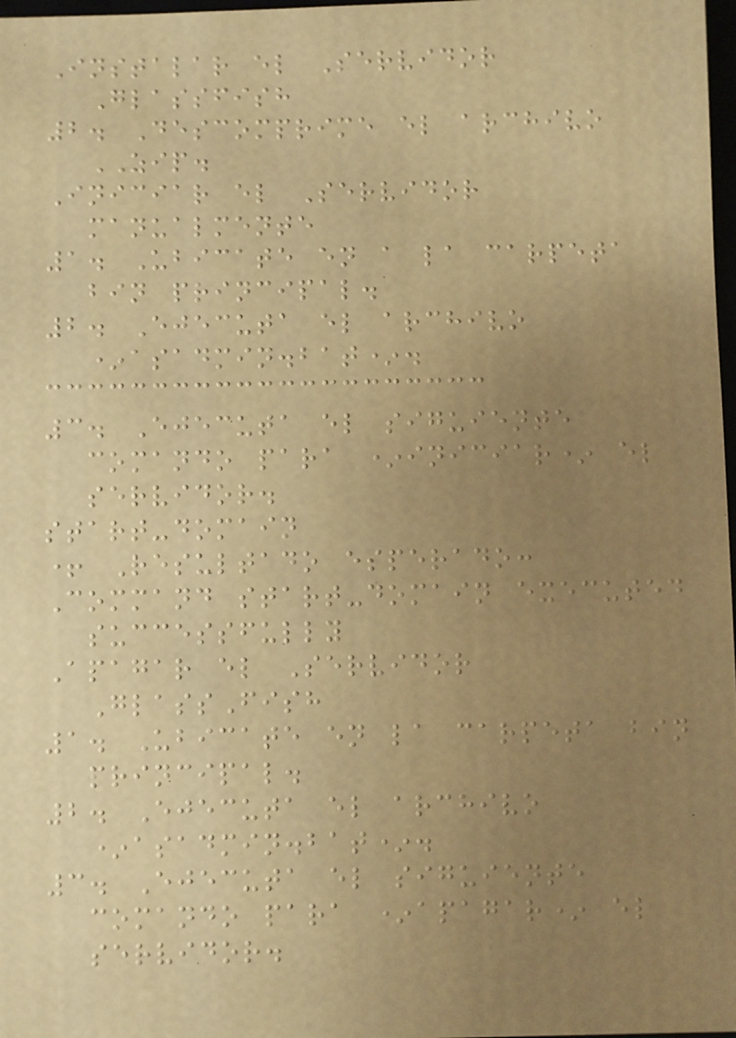Instalar el Servidor
Glassfish
2. Descomprime el archivo
ZIP.
Iniciar el Servidor
manualmente
1. Ubicate en a la carpeta
bin principal.
2. Ejecuta el archivo
*asadmin.bat*.
3. Ejecuta el siguiente
comando para *iniciar* el
servidor.
start-domain
+ Resultado esperado:
Command start-domain executed
successfully
Apagar el Servidor
GlassFish
1. Ubicate en la carpeta bin
principal.
2. Ejecuta el archivo
*asadmin.bat*.
3. Ejecuta el siguiente
comando para *apagar* el
servidor.
